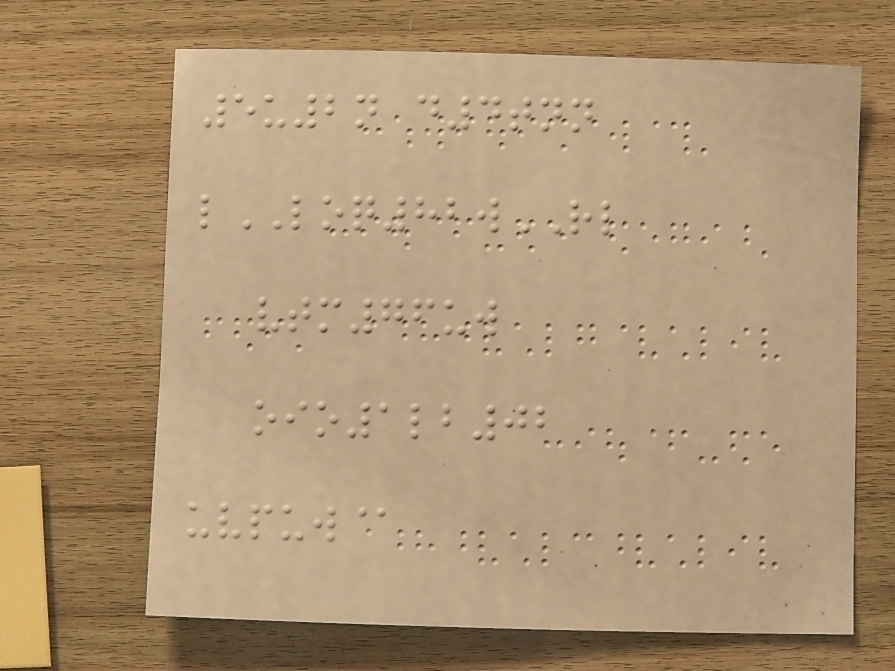5u2n d4tnn
lLOQ82wRL
vtm76uw
oio1lb02
uvpuw@
